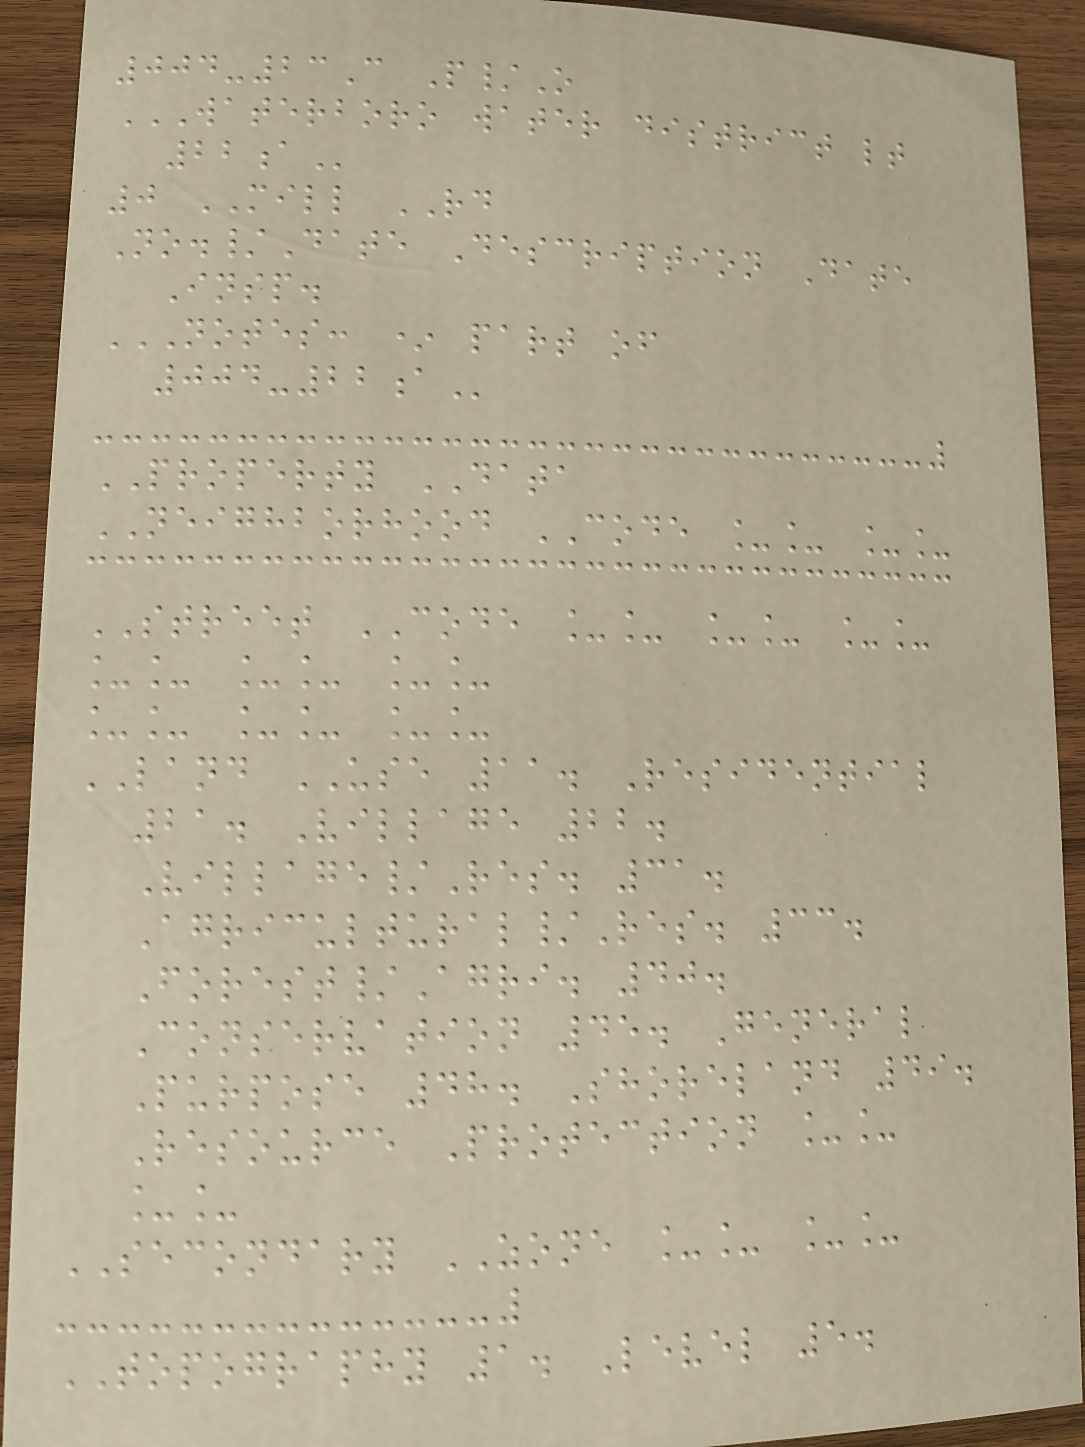004-23C P/O
WATERBORO WATER DISTRICT LT
22A
0 MILL RD
No./Date Description Date
Insp.
NOTES: * PART OF
004-22A
PROPERTY DATA
NEIGHBORHOOD CODE __ __
STREET CODE __ __ __
__ __ __
__ __ __
LAND USE 11. Residential
21. Village 22.
Village/Res. 31.
Agricultural/Res. 33.
Forest/Agri. 40.
Conservation 45. General
Purpose 48. Shoreland 49.
Resource Protection __
__
SECONDARY ZONE __ __
TOPOGRAPHY 1. Level 5.
